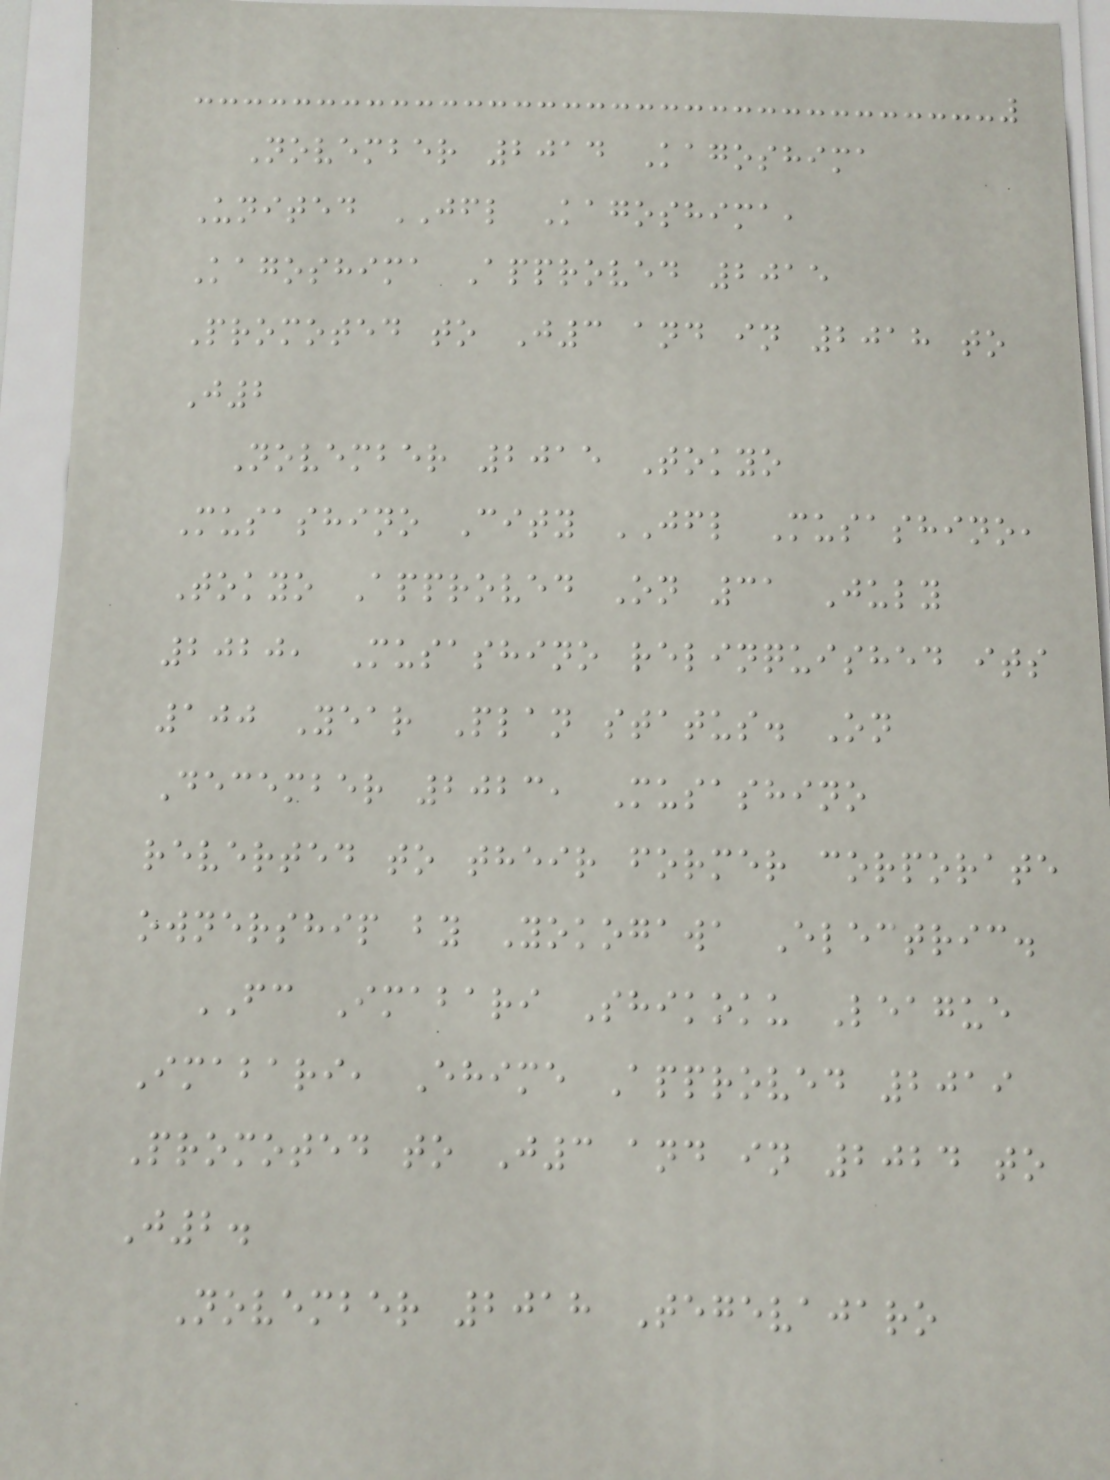November 2014 Kagoshima
United JFL Kagoshima,
Kagoshima Approved 2015
Promoted to J3 and in 2018 to
J2
November 2015 Tokyo
Musashino City JFL Musashino,
Tokyo Approved On 31 July
2020, Musashino relinquished its
100 Year Plan status. On
December 2023, Musashino
reverted to their former corporate
ownership by Yokogawa Electric.
FC Imabari Shikoku League
Imabari, Ehime Approved 2019
Promoted to J3 and in 2024 to
J2.
November 2018 Tegevajaro
